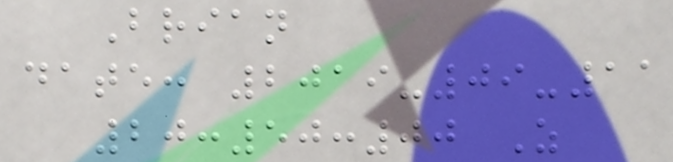Brian
date: 2019-09-11
20:50:00 Z
